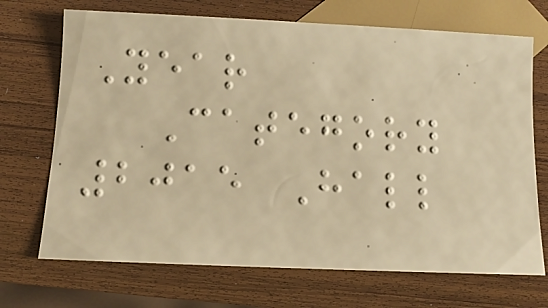Year
Category
2015 Hall
